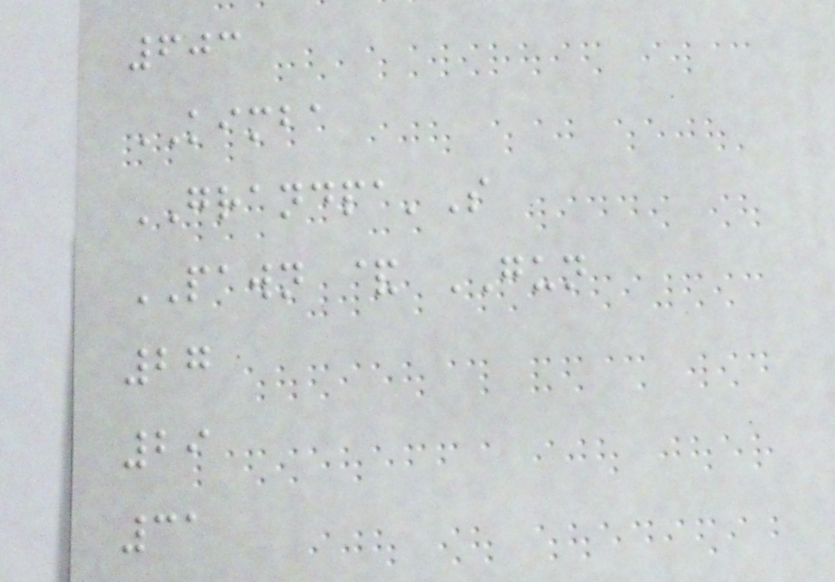603
KIMBA
GRANDPA'S
PAWN & GUN
27
29
31
